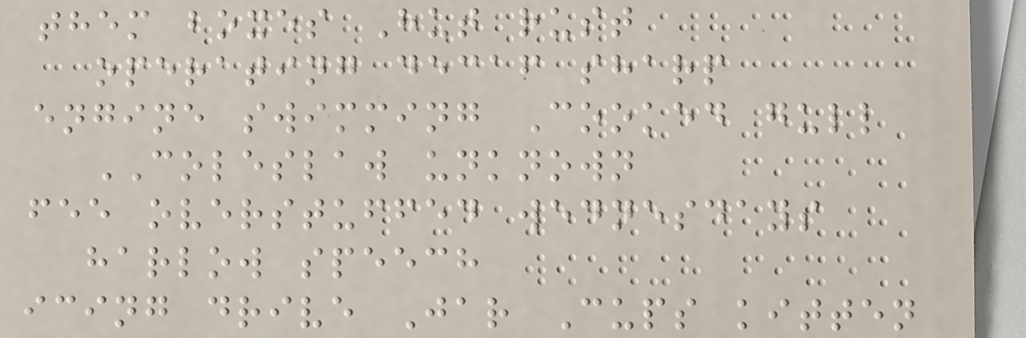them boxes Hut rust
operating decaf sharp
engine swimming Cooked gull
COLESLAW unknown
fee overstuffed wednesdays
harlow speech
icing drive Jar Cups kitten
